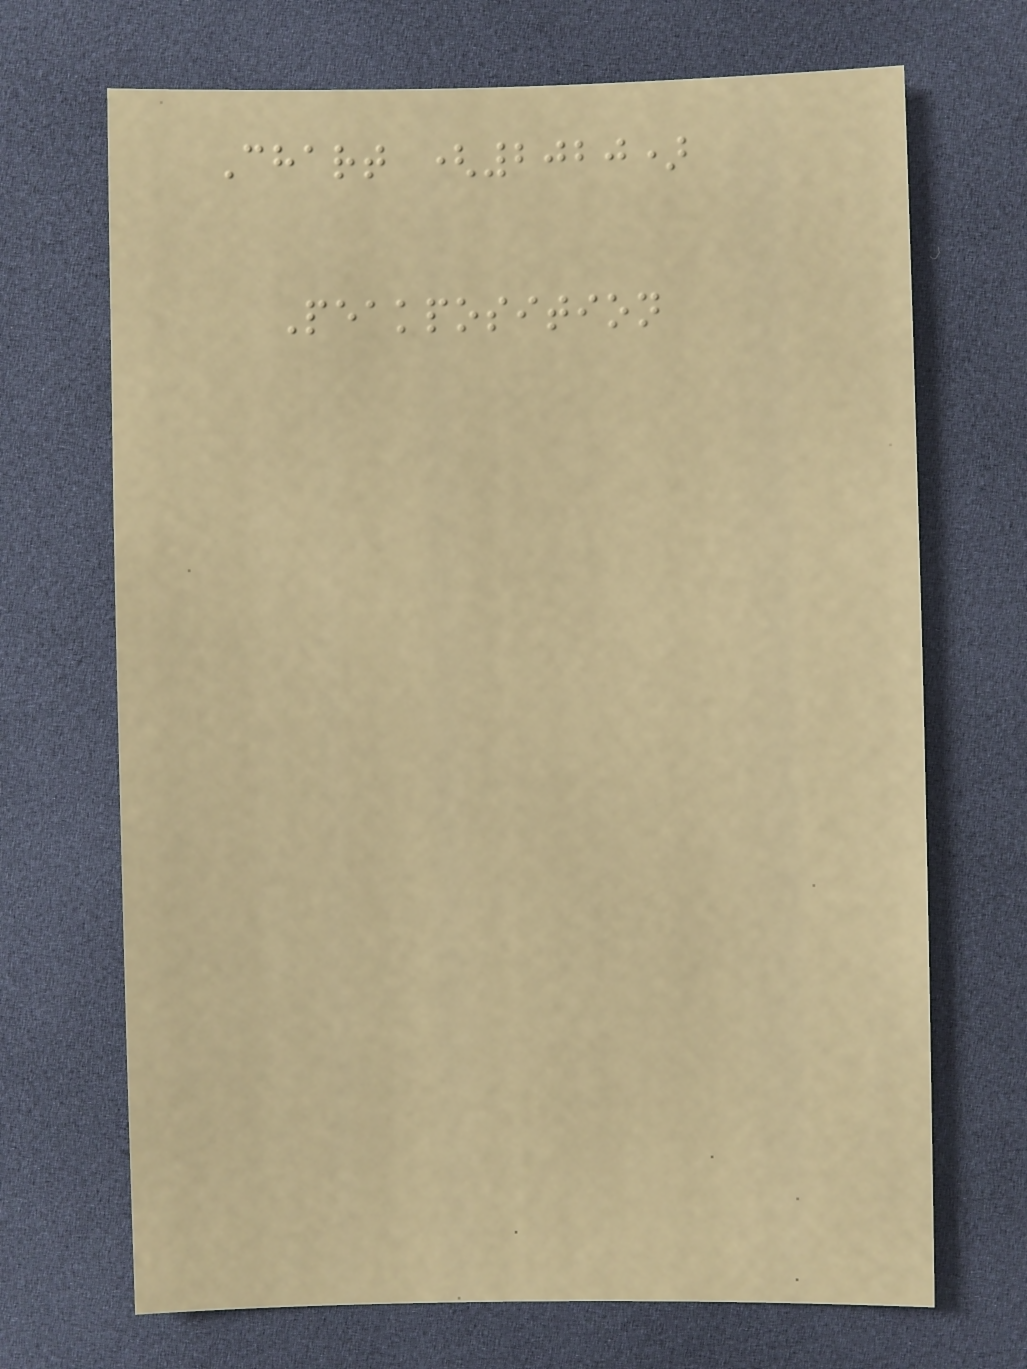Chart (2020)
Peakposition
